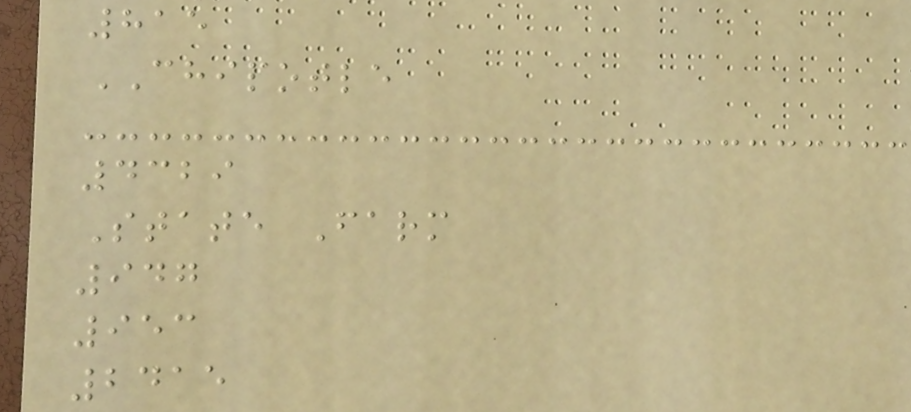815
CHIPOTLE
4329
State Farm
947
953
2415
